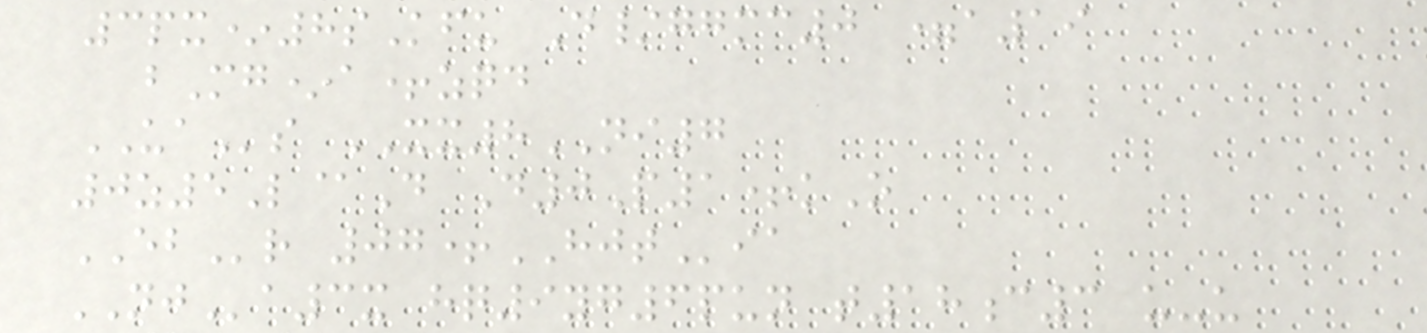3px*8sKfu D/ggmc0 =a19
bMg*a+zqd
UAs XX8NI7
0z5L@D D0P1+kO
EBr 07+HJTia
NJa3x hq9yg6pun t18c3 u-u
